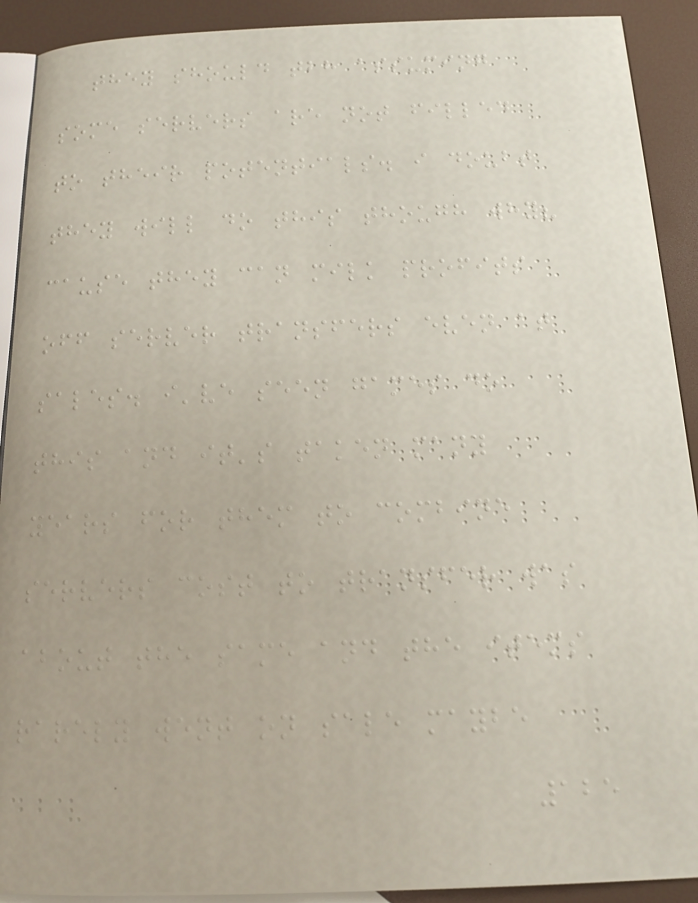they should tbh assuming
some servers are not filled
to their potentials. i doubt
they will do this though why?
cause they can milk profits
off server transfers even at
sales. i've seen games do
this and it's taken many
years for them to combine
servers cost to transfer was
about the same and the items
rarely went on sale maybe
125
